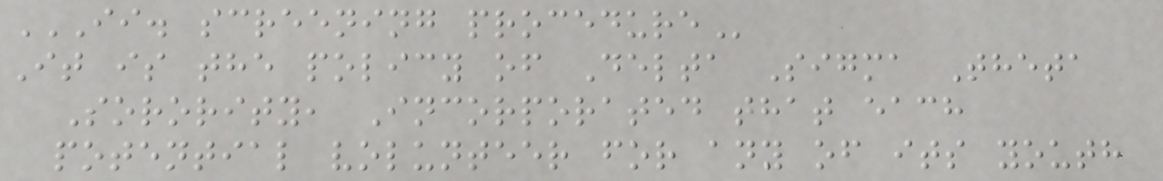II. SCREENING PROCEDURE
It is the policy of Delta Sigma Theta
Sorority, Incorporated that each
potential volunteer for any of its youth
